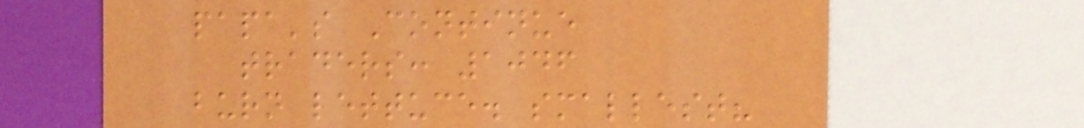papa's Continue
traders: 1046
burn lettuce. smallest?
